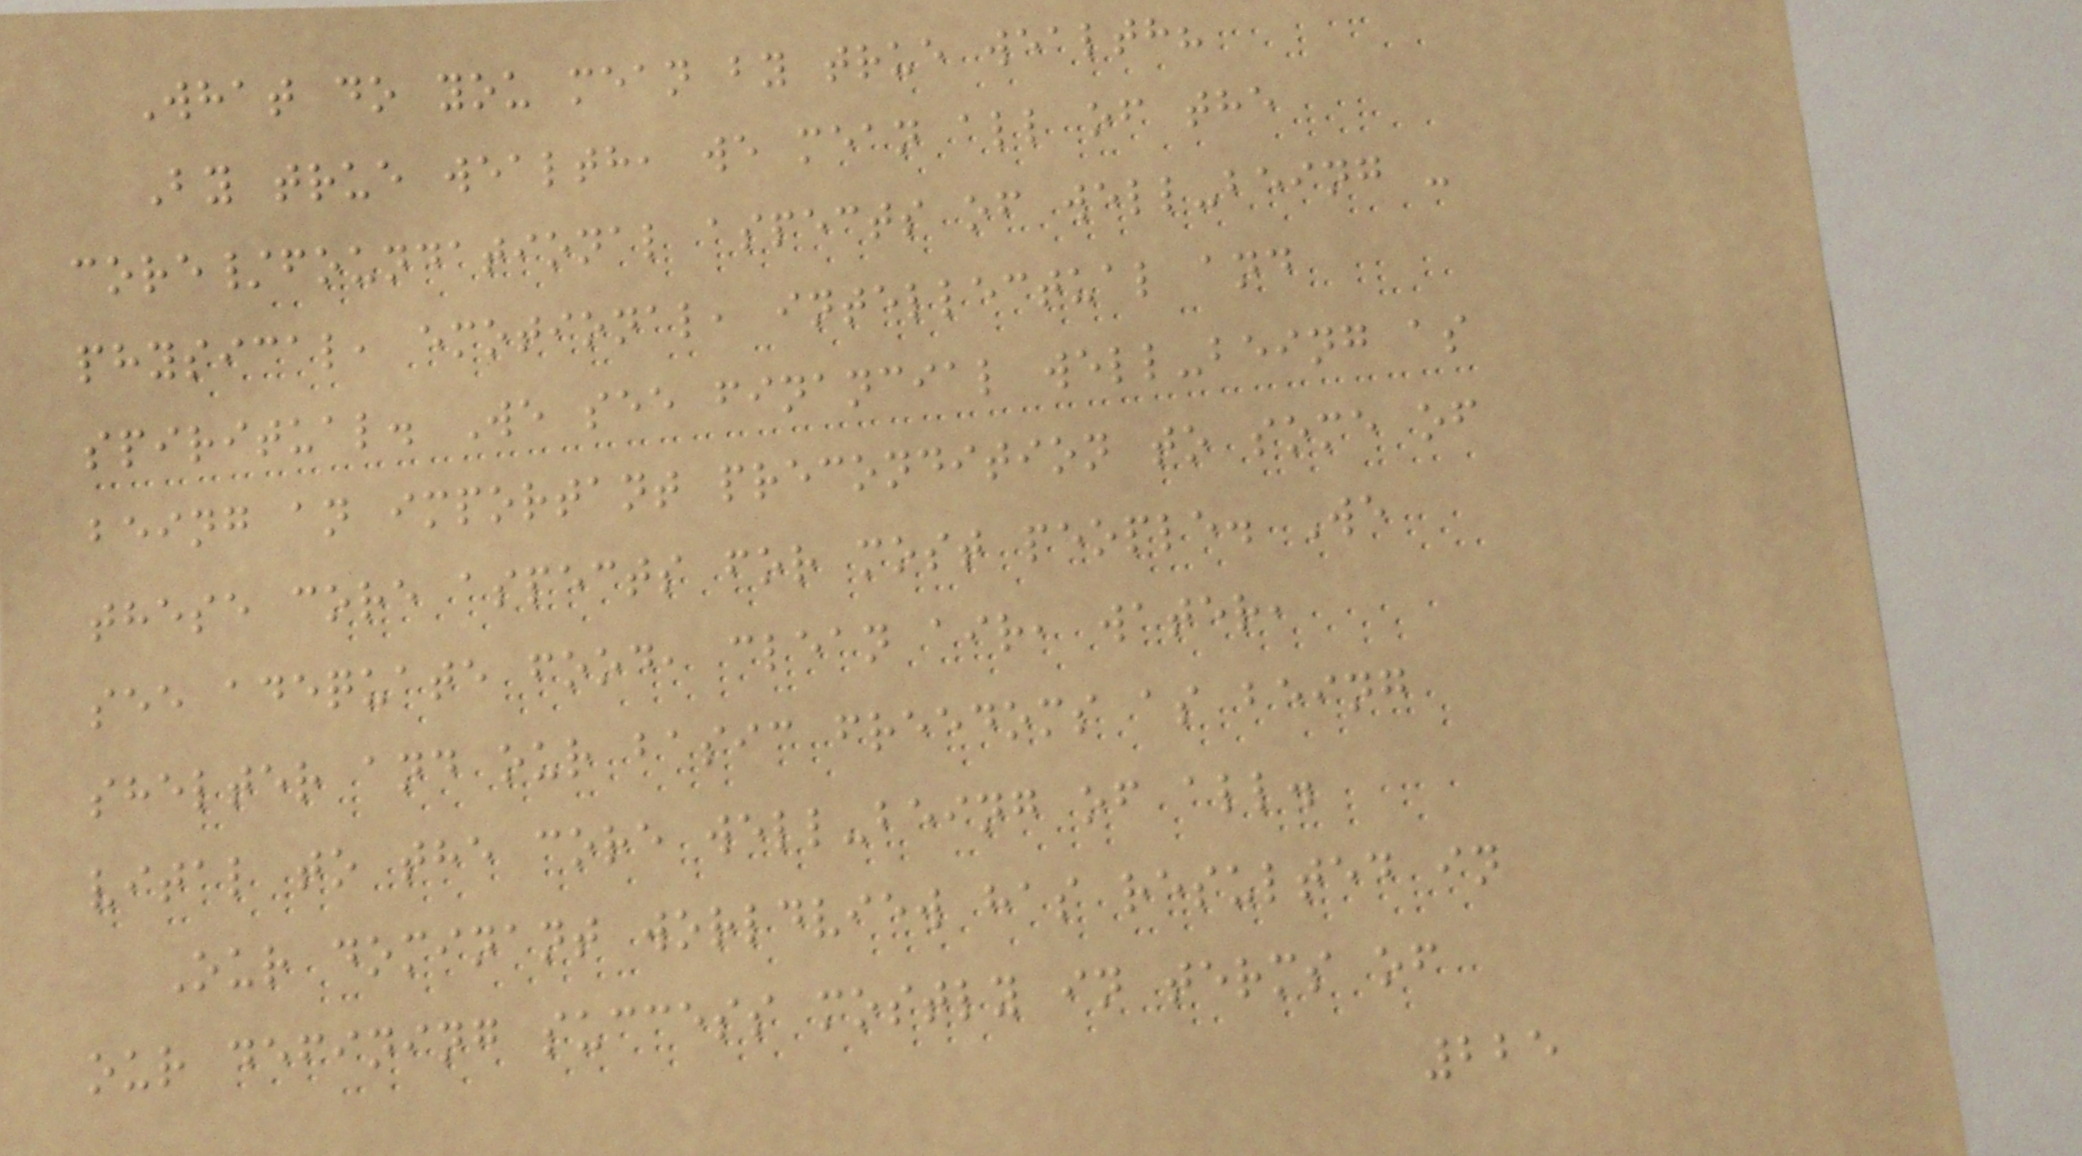What do you mean by true wealth?
By true wealth, we mean all of the
core/foundational aspects of well-being -
physical, emotional, intellectual and
spiritual. We see financial well-being as
being an important precondition to some of
these core aspects for most people. We
see adequate food, clean air, water,
shelter and our basic freedoms as being
vital to the core well-being of all.
Our dominant worldview has resulted in
our defining success mostly in terms of
225
